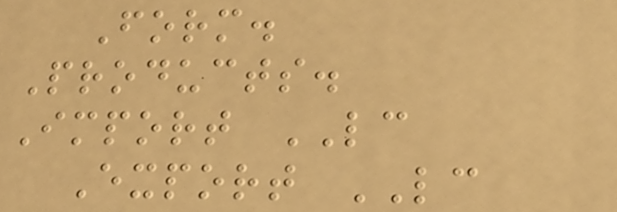Form.
Products.
Import LC
Export LC
